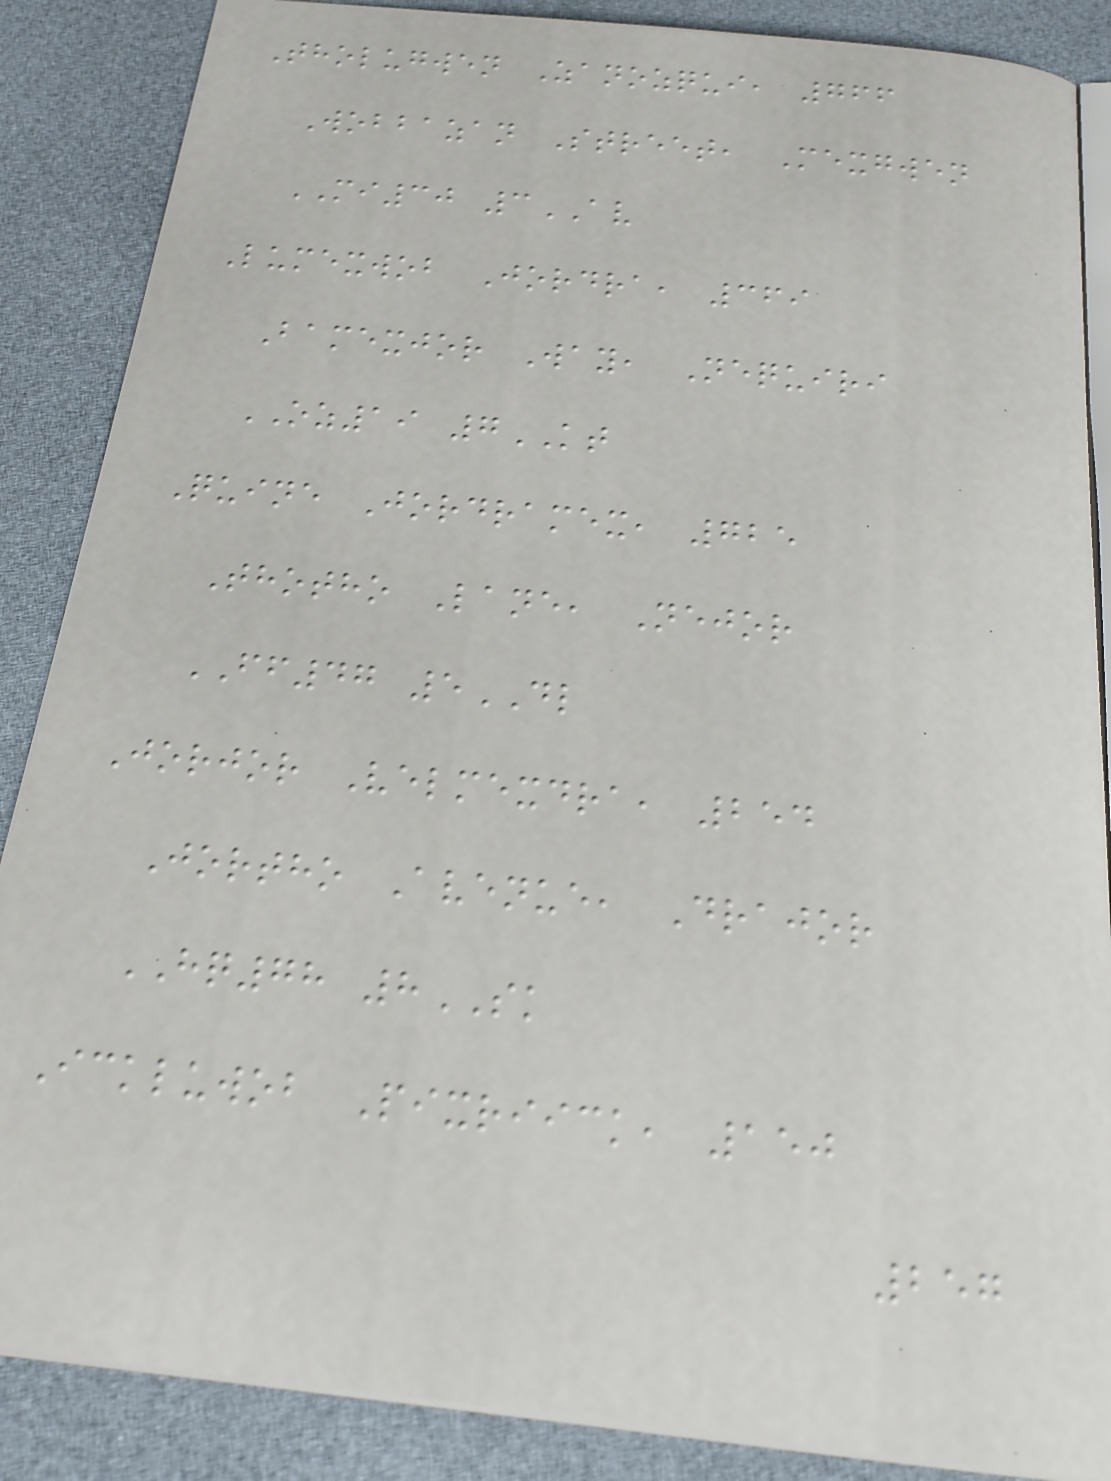Tholugwen Zanozqui, 766
Wobbazan Street, Mexgwen
MI30 3AV
Lumexwob Jordra, 369
Bamexjor Way, Nequiri
OZ19 7KT
Quine Jordramex, 725
Thotho Lane, Nejor
FF47 5DL
Jorjor Velmexdra, 254
Jortho Avenue, Drajor
HQ78 8SK
Ickluwob Pixriick, 150
257
